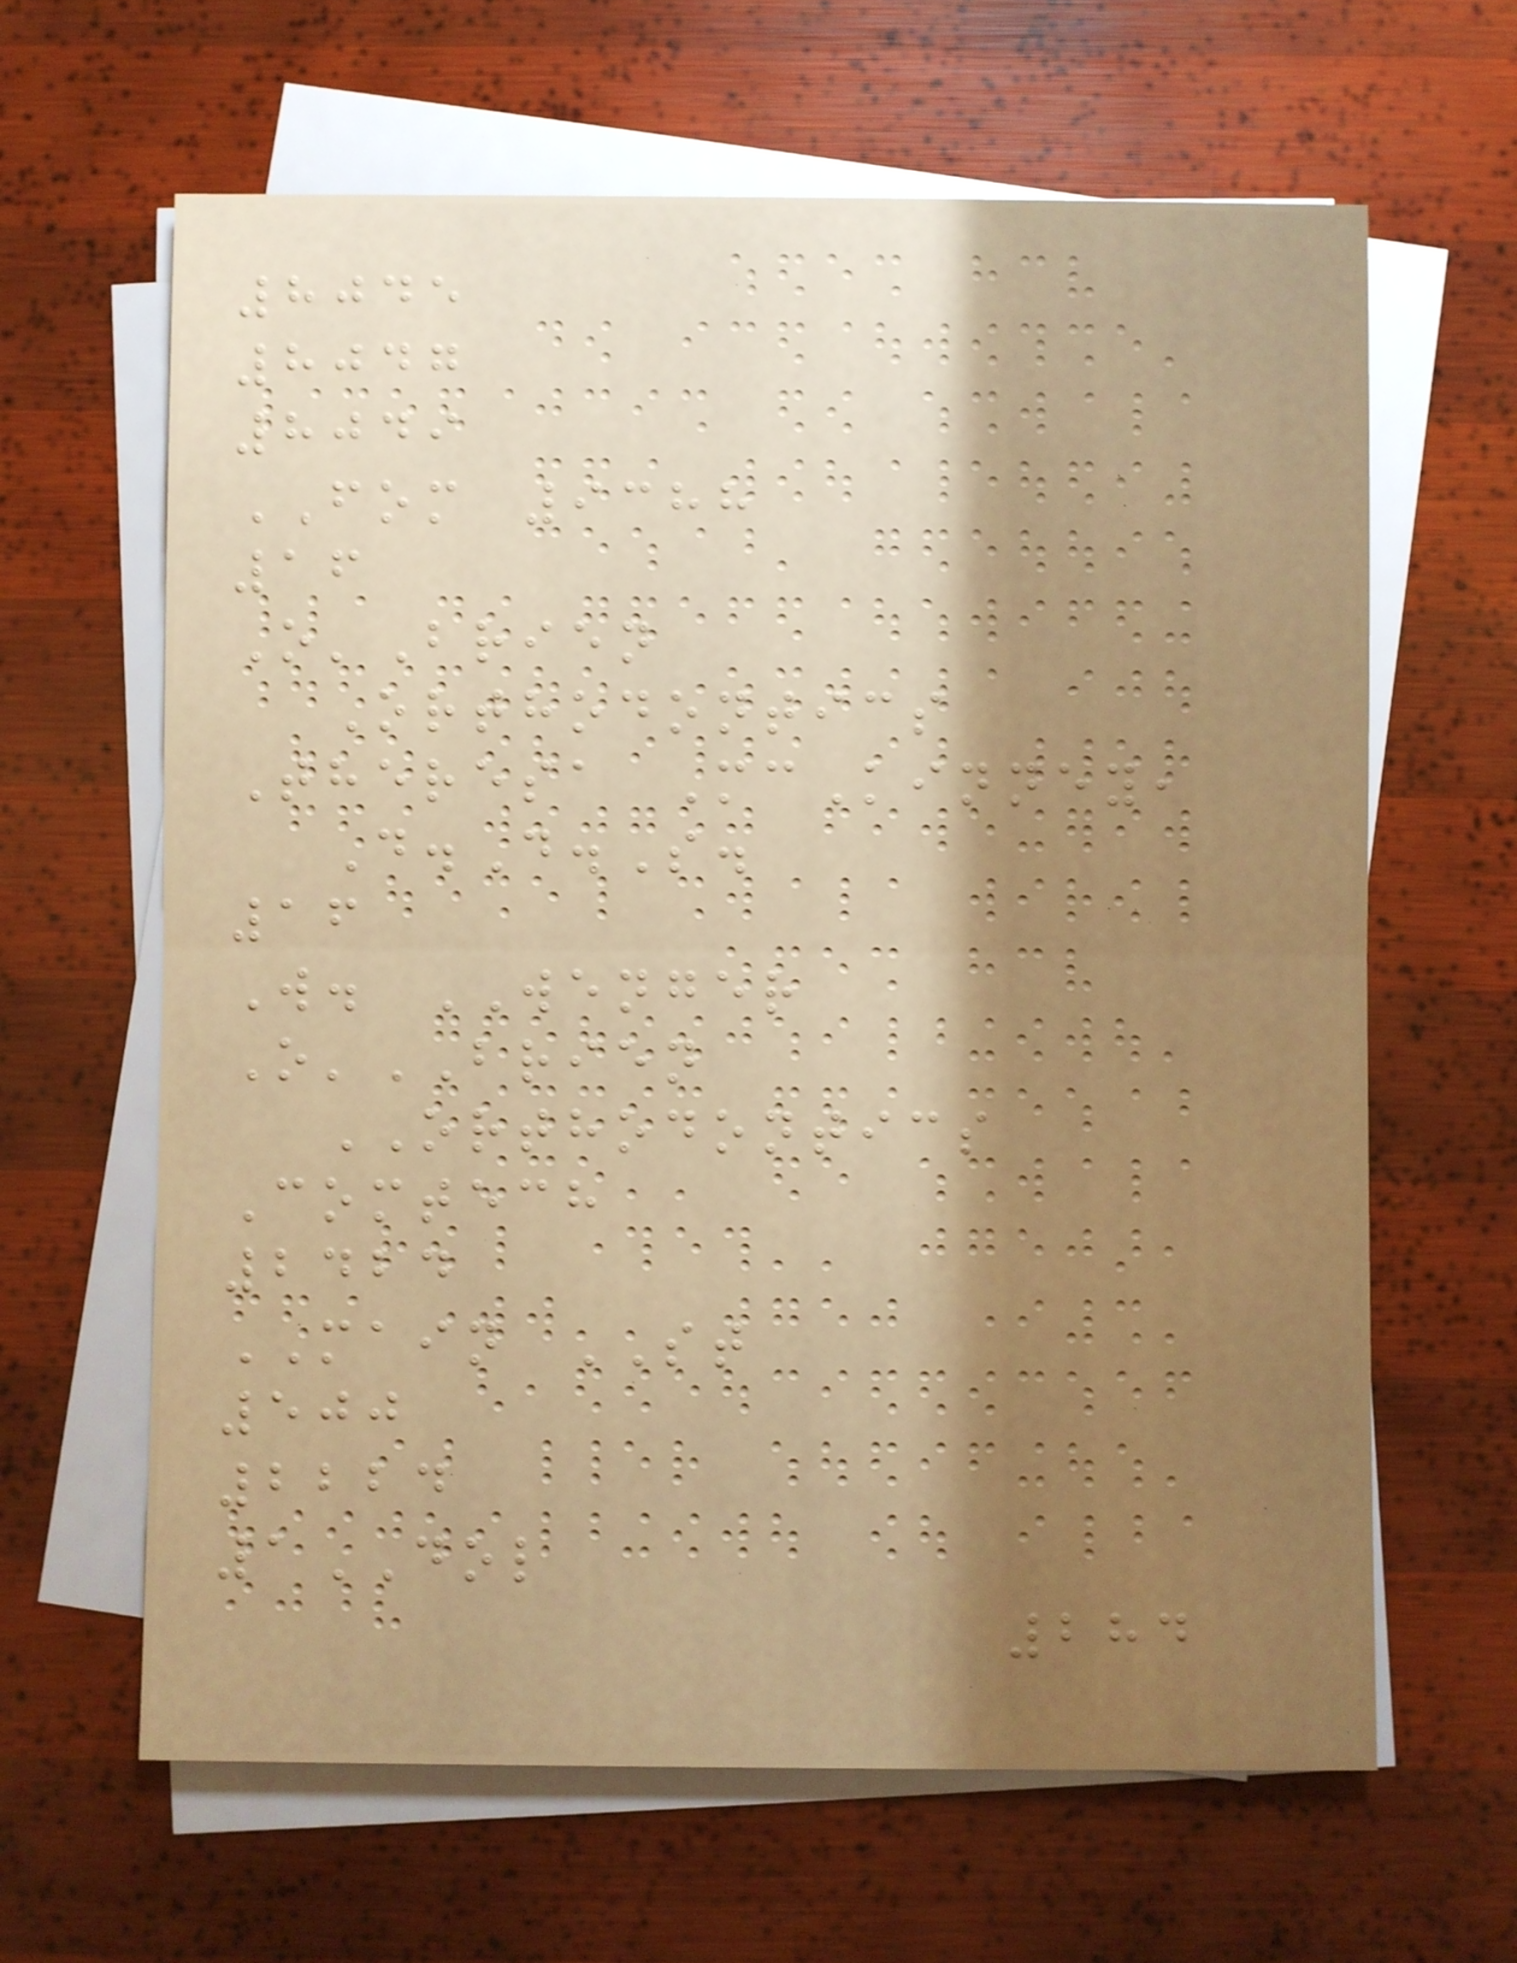8045
8047
8049
FOM 9388
16
O'Brien
Orthodontics
Theresa McKinney,
D.D.S.
16
W. WENGER
O'BRIEN
ORTHODONTICS
Comtech
2424
MAIN ST
500
2224
1DOL
284
